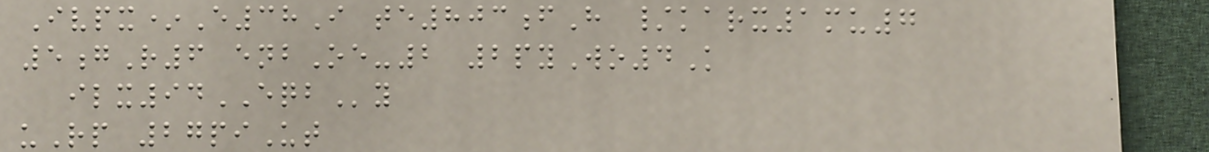Ivpx*E38I te803fH /karx1mu7
5gR6 enbOe-2 2pyWo4K
ilx94EQBy
uRp 27piUt
